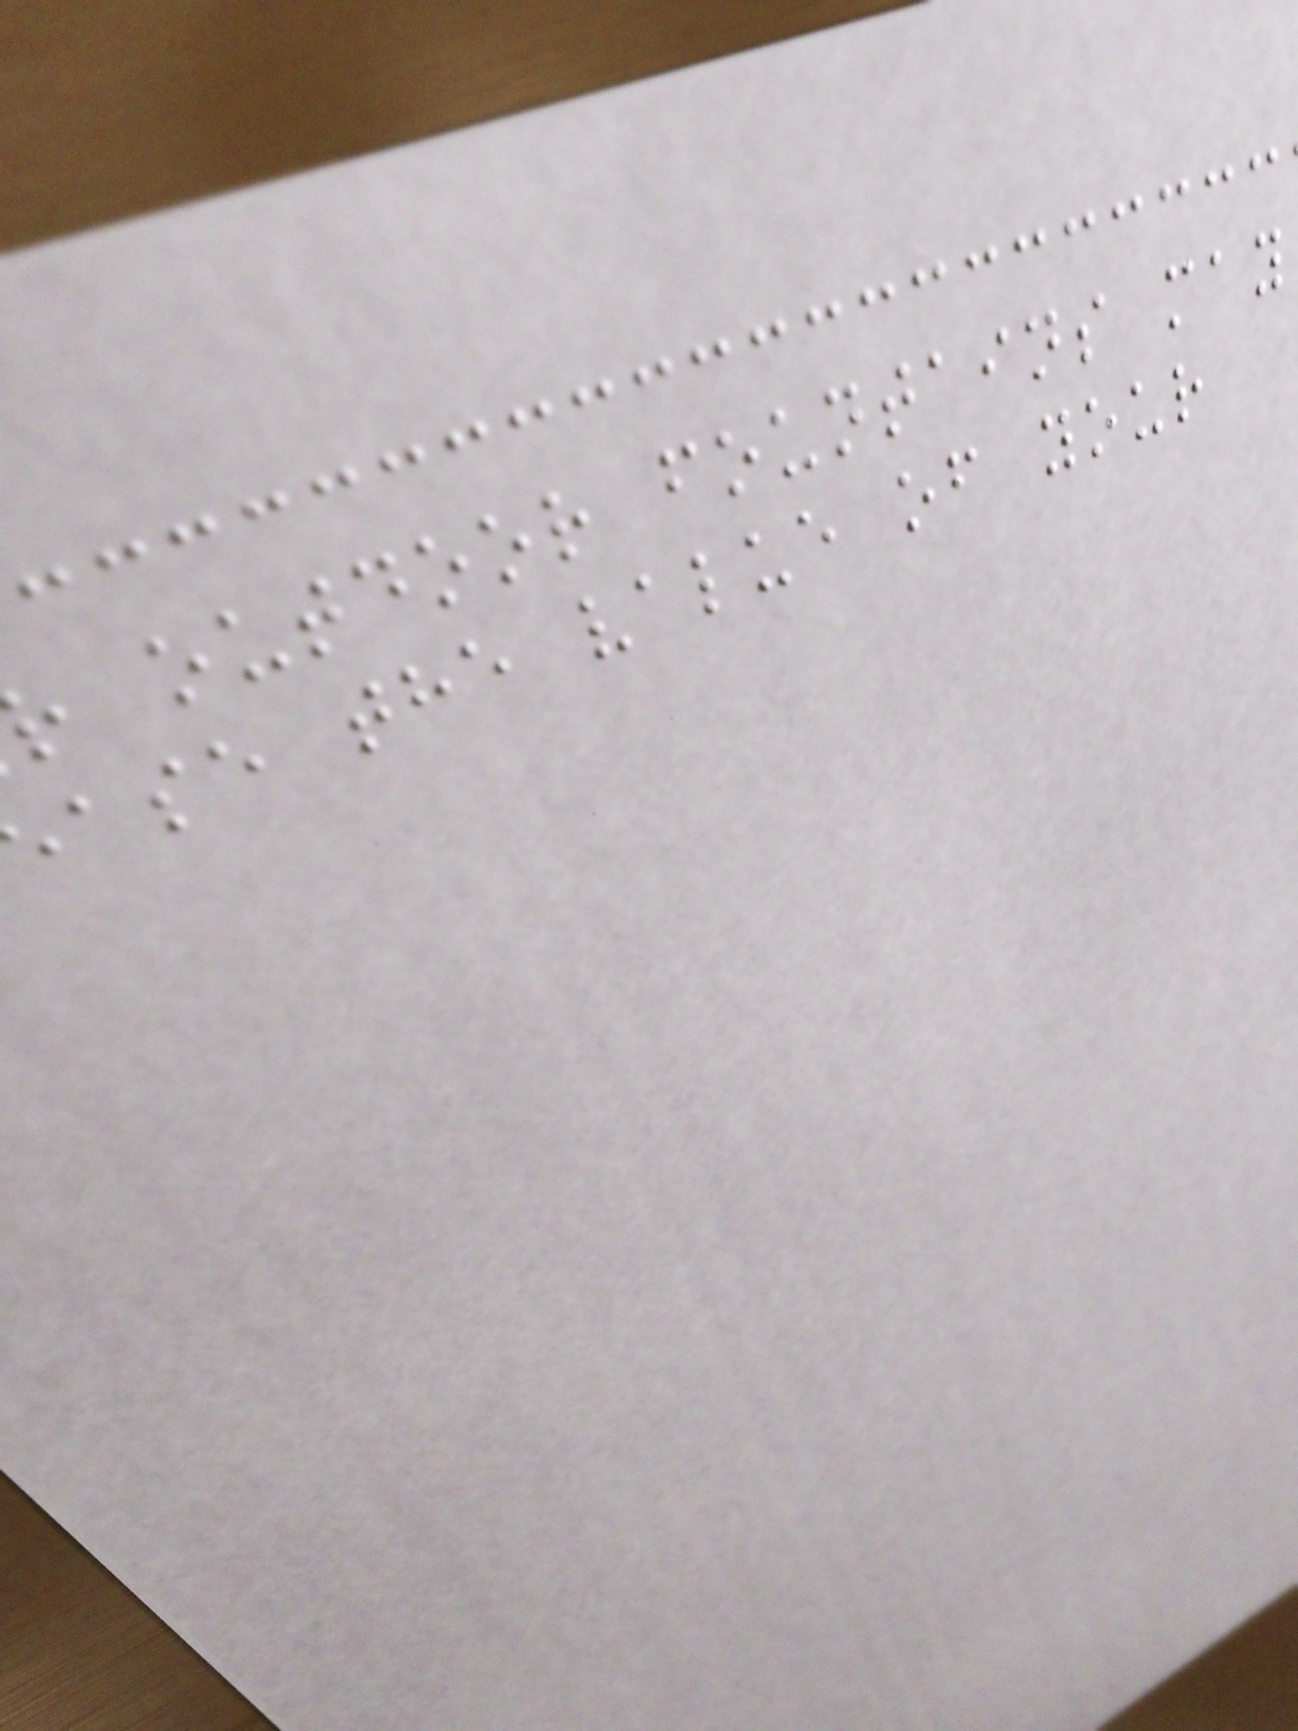outdoor fountains may
ase the value of your
